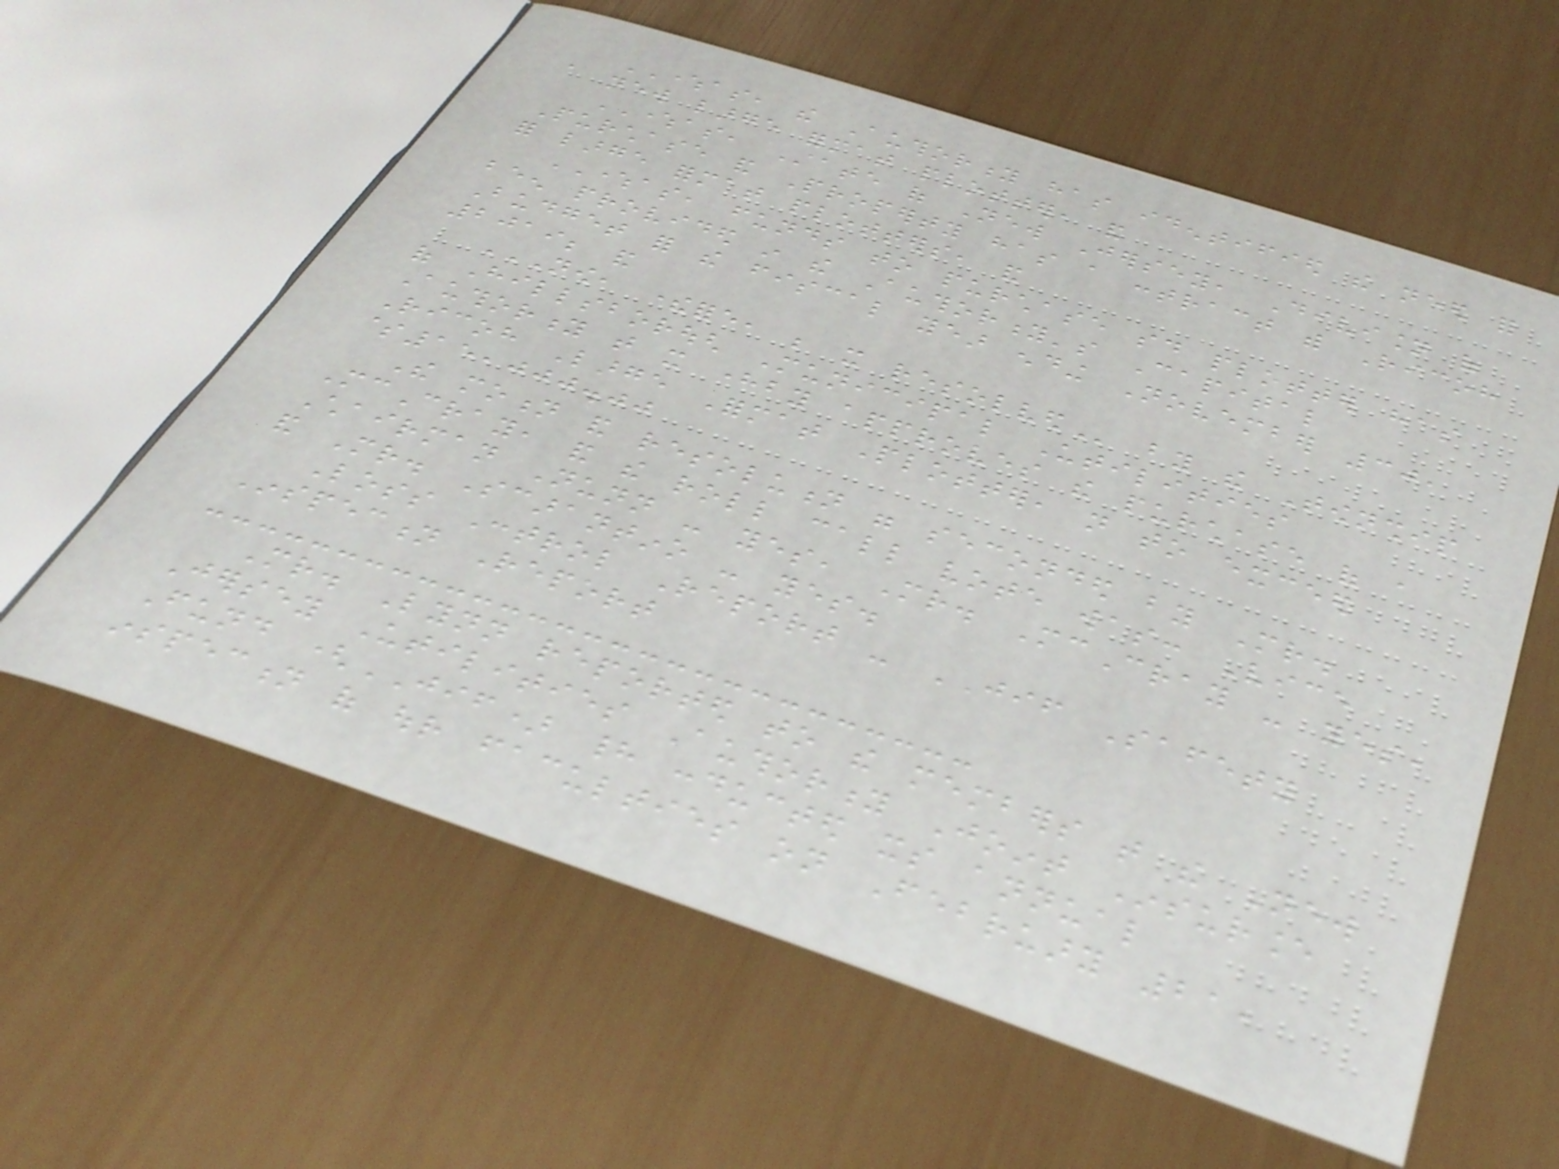WHEREAS, the Authority has identified the need for
a new large format plotter, and
WHEREAS, State of New Jersey, Division of
Purchase and Property has a contract with Ricoh
for large format plotters, and
WHEREAS, funds to purchase said plotter has
been provided in the Authority's Capital
Budget for the fiscal year ending November 30,
2019; and
NOW, THEREFORE, BE IT RESOLVED by the Township
of Hillsborough Municipal Utilities
Authority that it hereby approves the purchase of a
Ricoh Large Format Plotter, not to exceed
$15,000.00
The motion and resolution were seconded by Mr.
McCray, and the roll call vote was: Vice
Chairman Nunn - yes, Mr. McCray - yes,
and Mr. Scarantino - yes.
Loss Control Report - JIF Safety
Inspection Report
Mr. Lynn reported to the members that the New
Jersey Utilities Authority Joint Insurance
Fund (JIF) had conducted its annual
inspection of our faculties on February 21,
